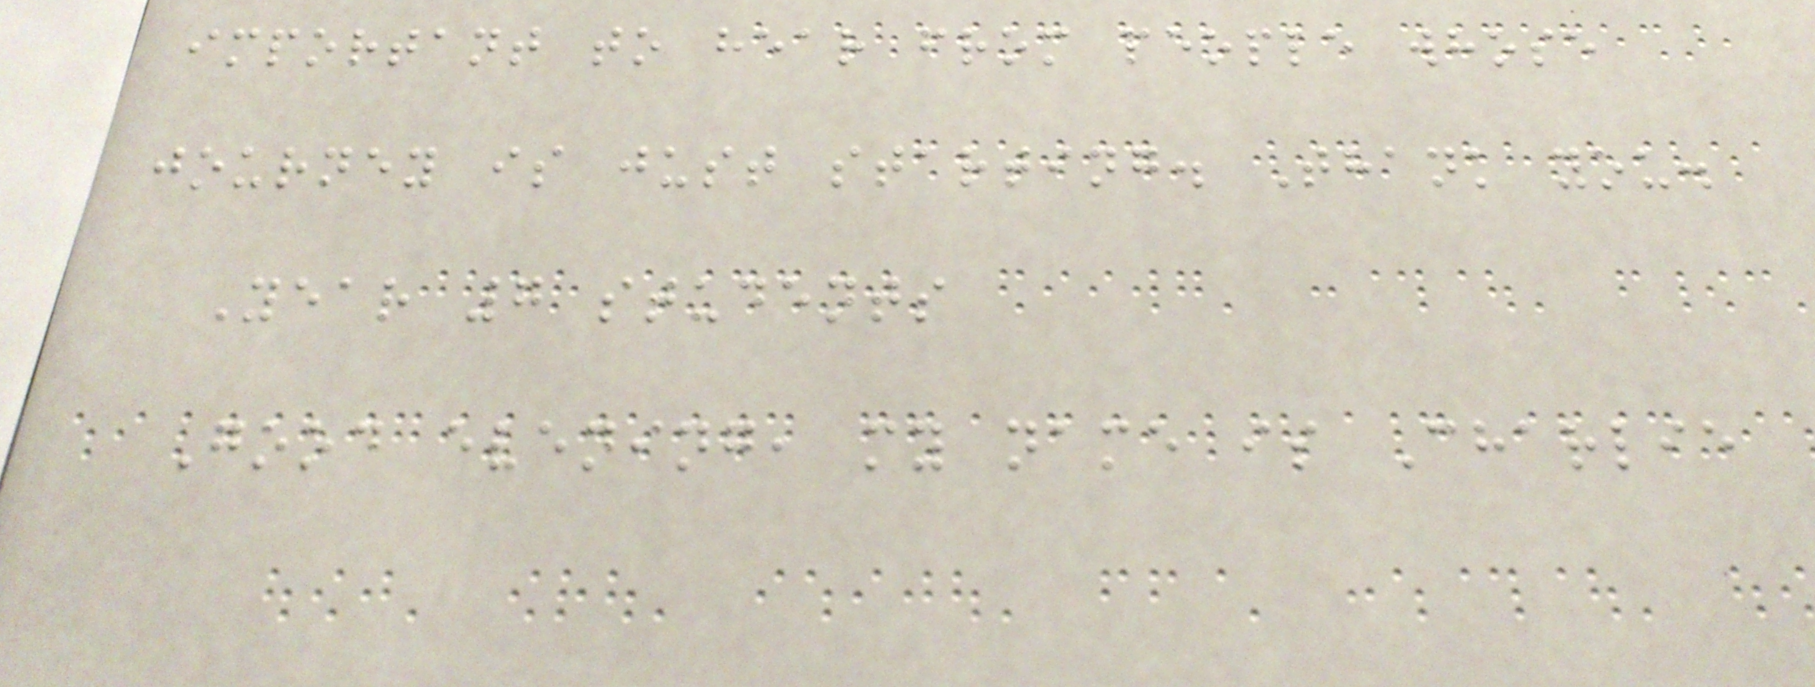important to hear from people whose
journey is just starting. Thank you.
Year 7 students
Good evening, my name is Charlie
